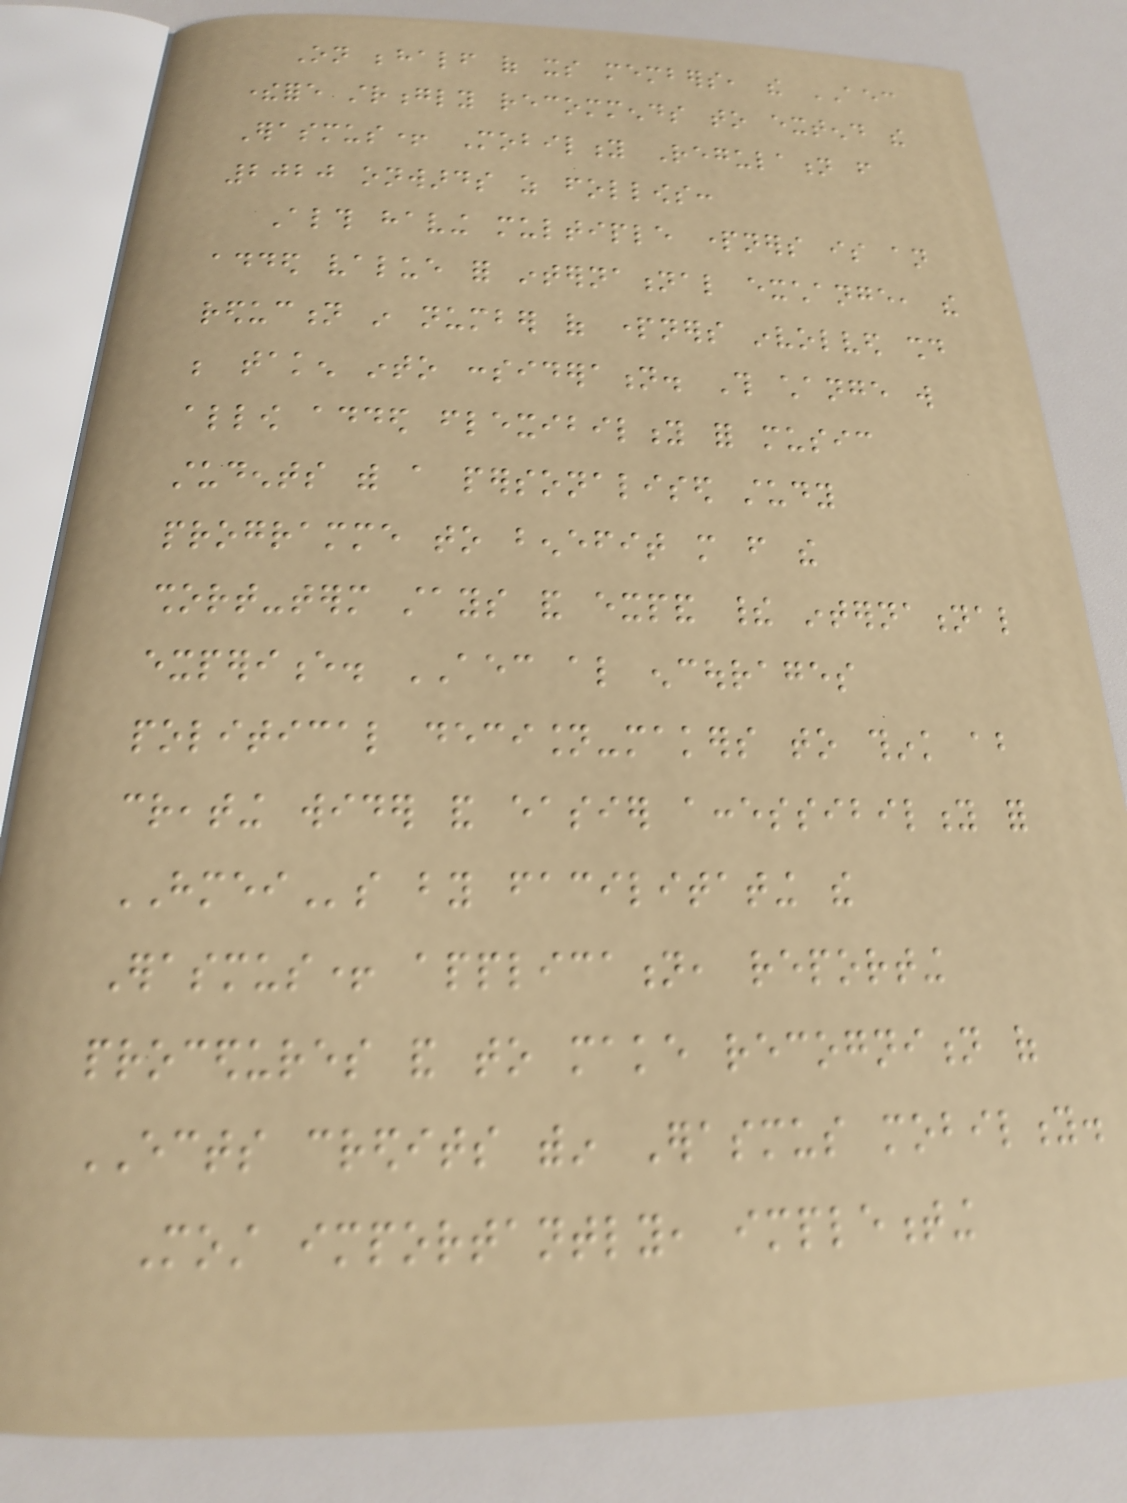On behalf of its members, the AEC
therefore strongly recommends to extend the
Erasmus+ Mobility Regulation from
2020 onwards as follows:
Although having multiple partners is an
added value for international exchange, the
reduction in number of partners involved should
be taken into consideration. This change will
allow added flexibility for music
students with a personalised study
programme to benefit more from the
short-term stays and expand their international
experience. AEC also encourages
political decision-makers to think about
creating wider and easier accessibility for
HMEIs by facilitating the
Erasmus+ application, reporting
procedures and to make recognition of
ECTS credits within Erasmus mobility.
Most importantly, implementing
